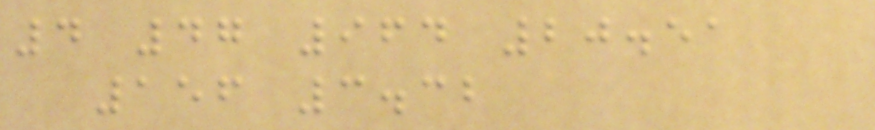4 47 964 20.51
156 3.32
